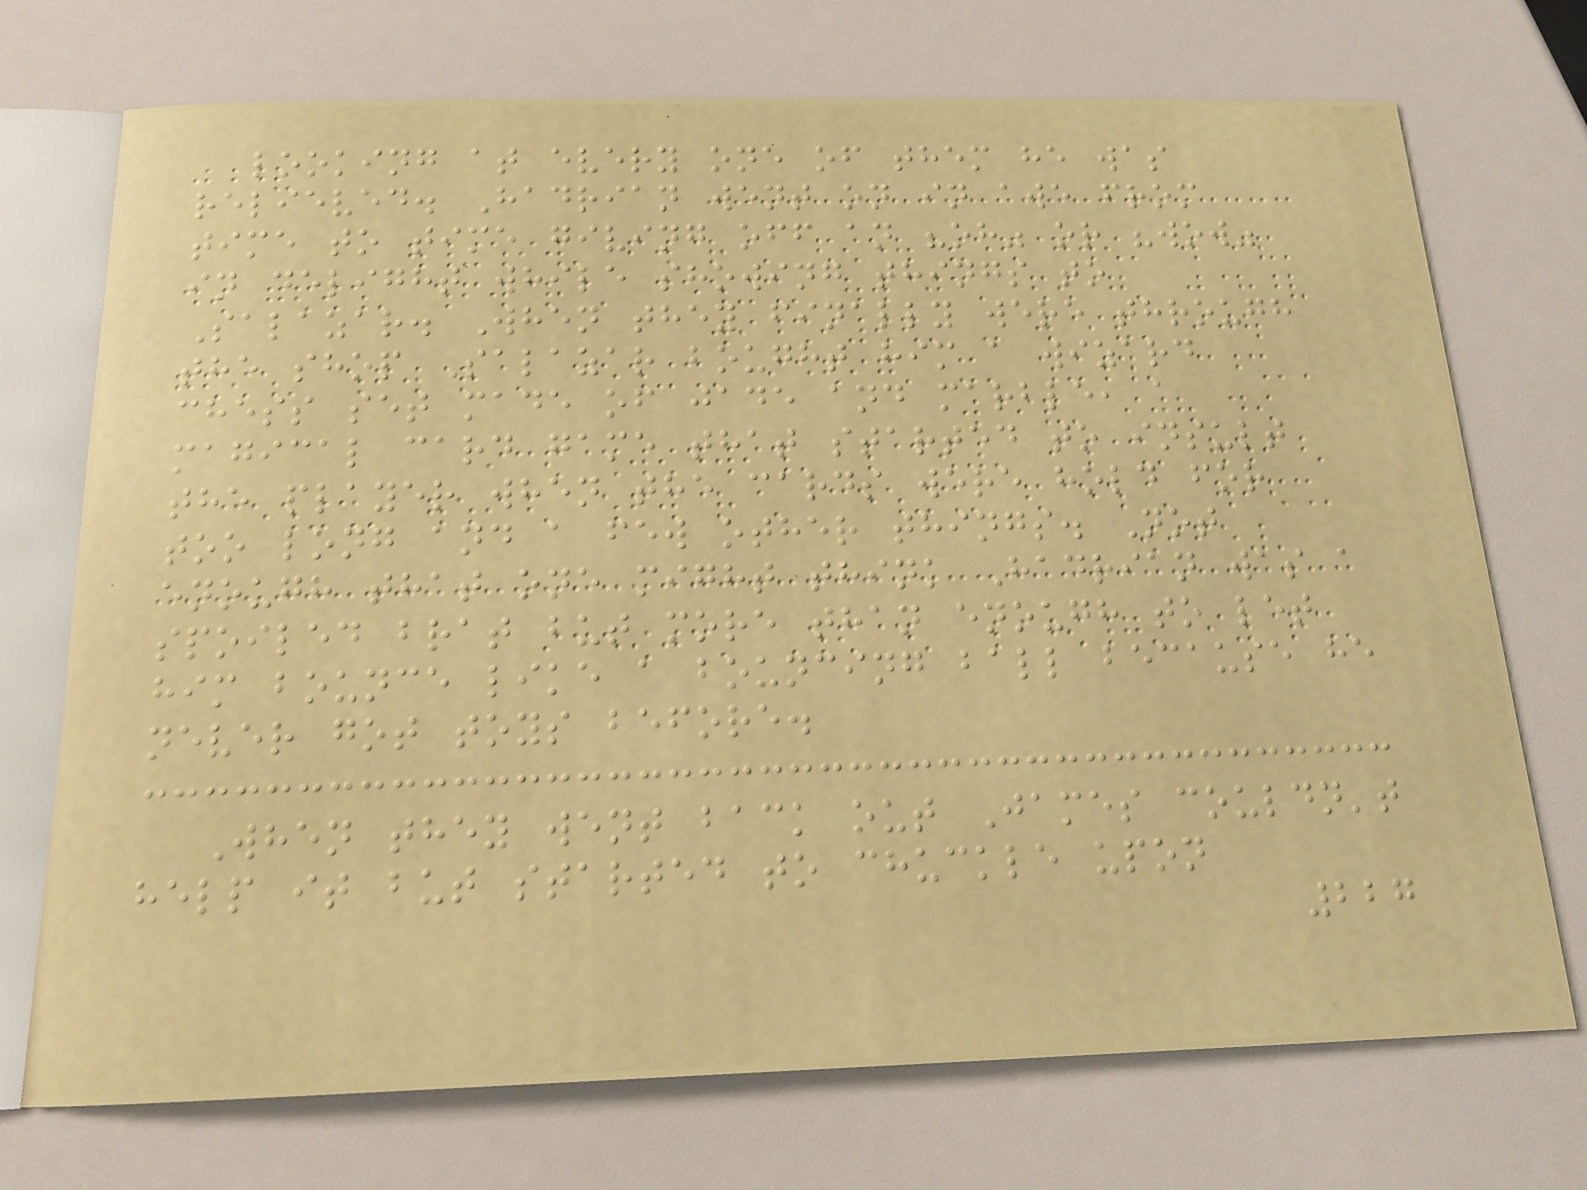looking at every one of them he was
relieved. Hadrian went on in awe from
time to time giving off an "oh" or "wow"
in delight while showing things to
Salazar. When they finally were through
the shop Salazar bought him a wizard
chess set made of jade and marble, a
magical card game that started to insult
the player when the cards were hold for
too long and a few other things. Not
enough that one might think Hadrian was a
spoiled brat but more than enough to let
him bounce like a bouncing ball because he
never got toys before.
When they went back out James couldn't
help it but started to chuckle upon
227
